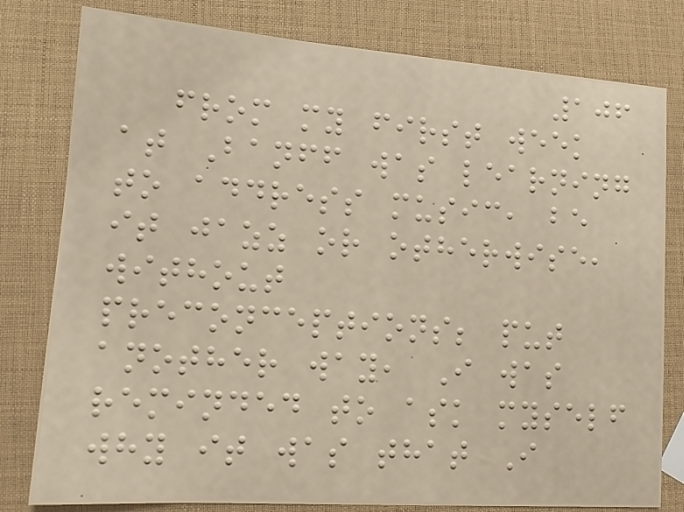106
from my first week
at Banff was learning
to address music, be
it jazz or otherwise,
without
preconceptions; put
another way, I was
reminded to ask myself
why it was that I
